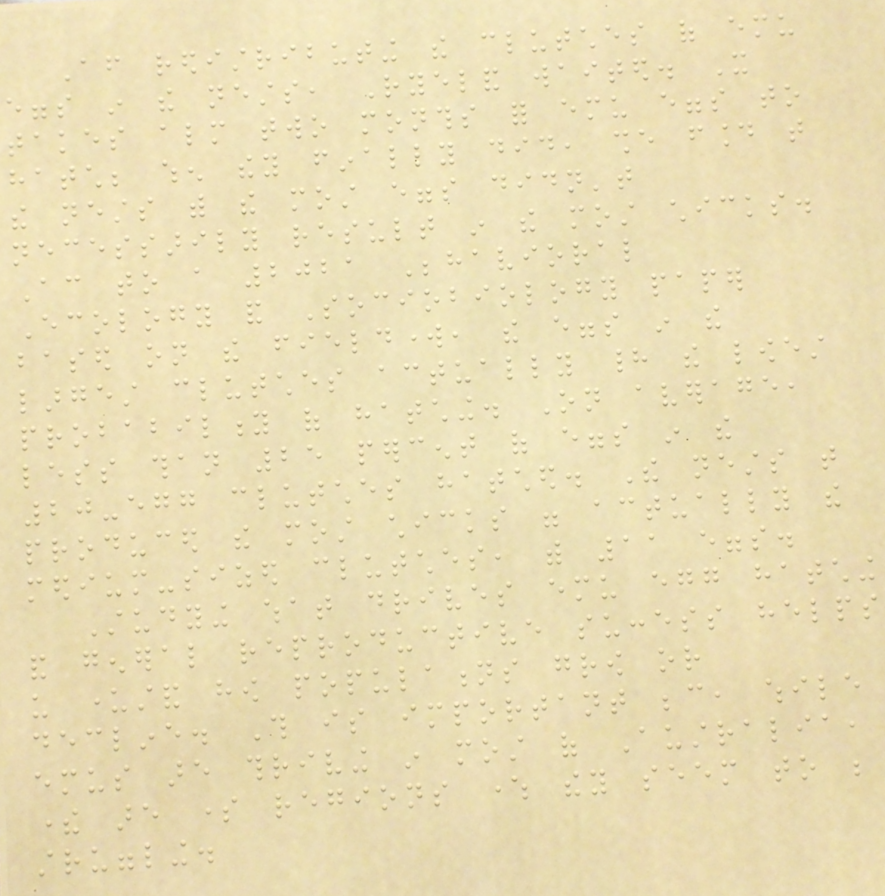After redistributing the clutches of emu
eggs in the nests, Ryeland waited. It
takes almost two months for emu eggs to
hatch; when they finally did, she found that
the nests with the most eggs didn't
necessarily result in the most chicks.
According to a 2021 Behavioral
Ecology and Sociobiology paper
based on the fieldwork, the eggs in the
largest clutches actually had the lowest
probability of hatching. On average,
less than 25 percent of eggs in the
20-egg clutches hatched. The nests that
produced the most chicks were actually the
medium-sized clutches, with 11 eggs.
Studying what drives emu egg hatching
and general reproductive success helps
us understand how populations grow or
decline. This is important because, while
emus are thriving in most of Australia,
there are some regions where they seem to be
struggling.
